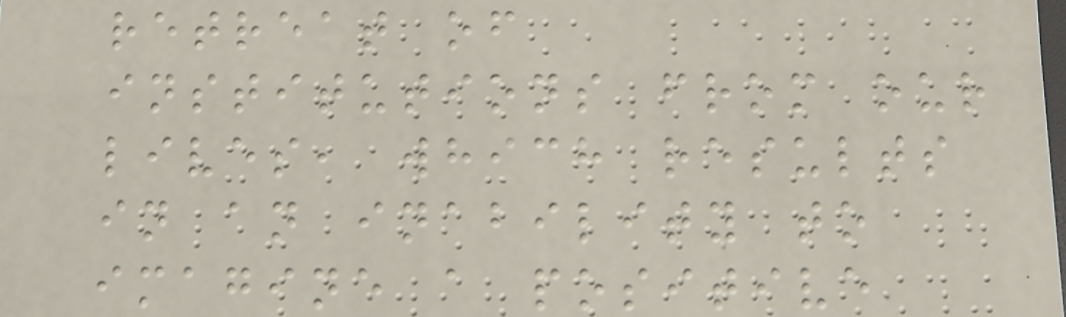retreat of
institutions from our
lives, which results
in an inability to
imagine a positive
